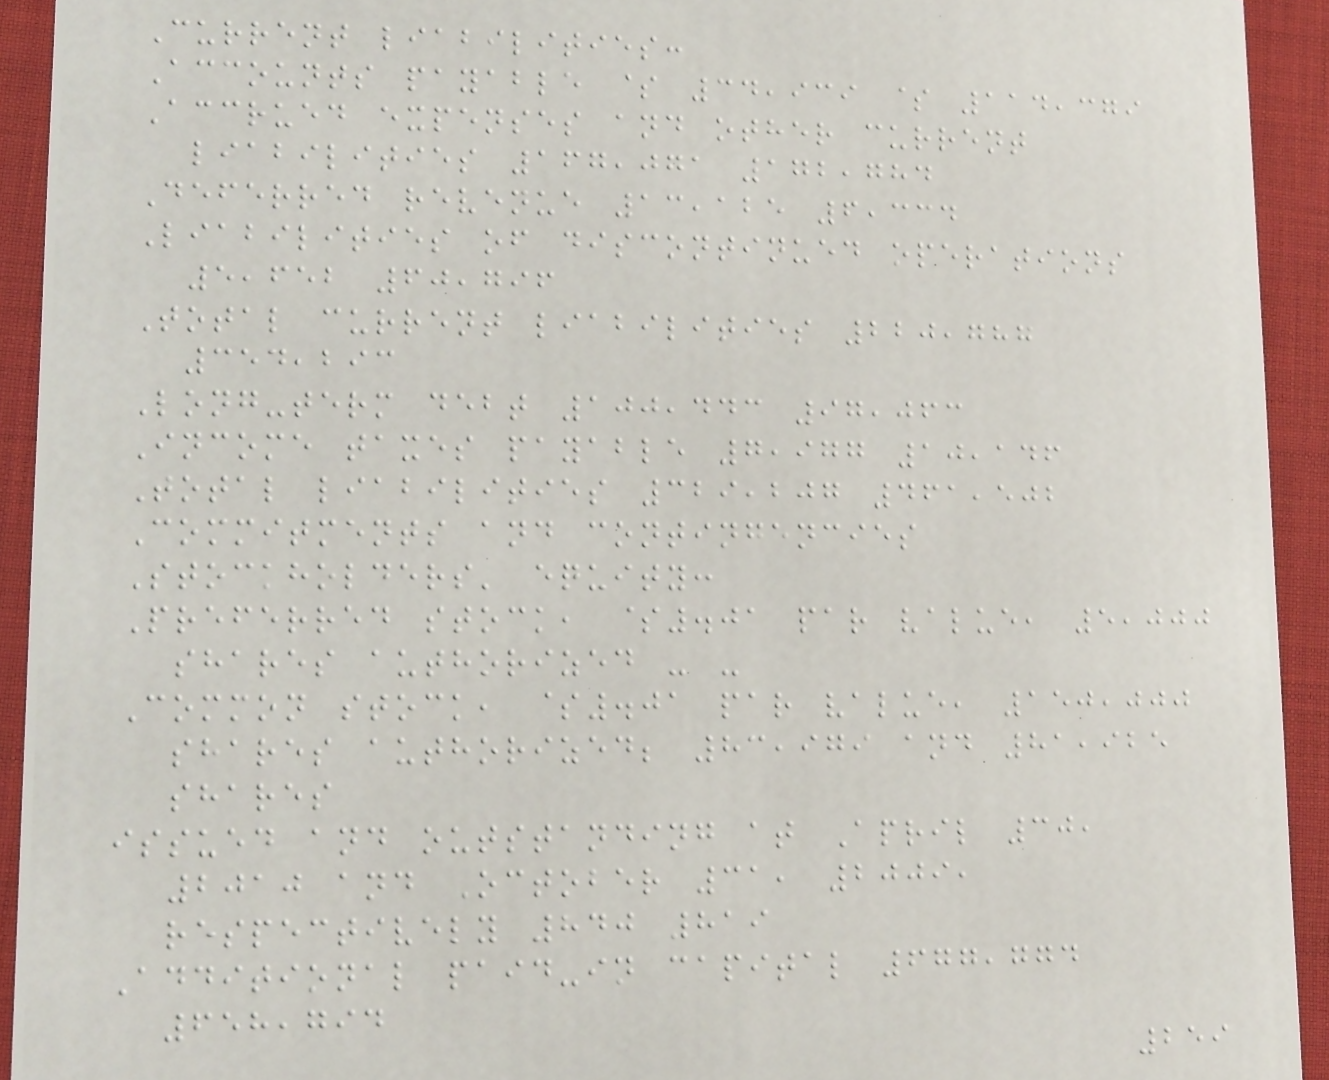Current liabilities:
Accounts payable $ 34,939 $ 114,379
Accrued expenses and other current
liabilities 167,071 172,784
Deferred revenue 13,125 6,334
Liabilities of discontinued operations
5,652 60,796
Total current liabilities 220,787
354,293
Long-term debt 100,443 97,063
Income taxes payable 7,977 10,146
Total liabilities 329,207 461,502
Commitments and contingencies
Stockholders' equity:
Preferred stock, $.01 par value, 5,000
shares authorized - -
Common stock, $.01 par value, 150,000
shares authorized; 83,979 and 81,925
shares
issued and outstanding at April 30,
2010 and October 31, 2009,
respectively 840 819
Additional paid-in capital 677,774
658,794
259
